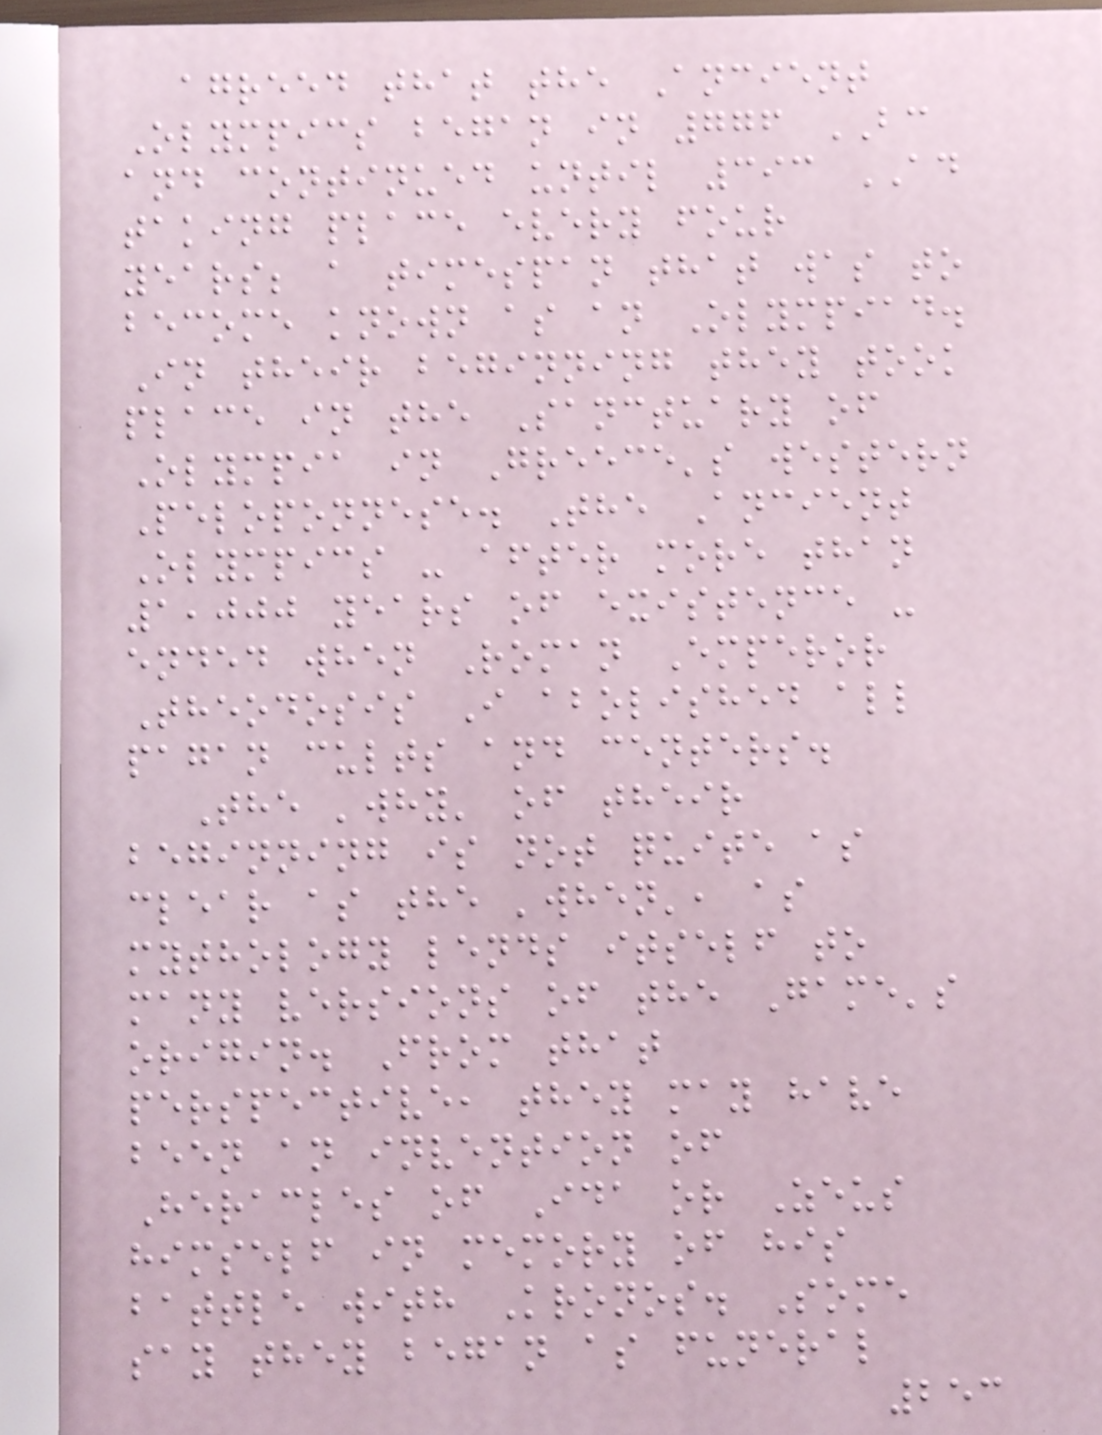agreed that the Ancient
Olympics began in 776 BC
and continued until 393 AD
taking place every four
years; a timespan that was to
become known as an Olympiad.
In their beginning they took
place in the Sanctuary of
Olympia in Greece's western
Peloponnese. The Ancient
Olympics - after more than
1,000 years of existence -
ended when Roman Emperor
Theodosis I abolished all
pagan cults and centers.
The 'why' of their
beginning is not quite as
clear as the 'when', as
mythology lends itself to
many versions of the Game's
origin. From that
perspective, they may have
been an invention of
Heracles of Ida or Zeus
himself in memory of his
battle with Kronos. Some
say they began as funeral
253
